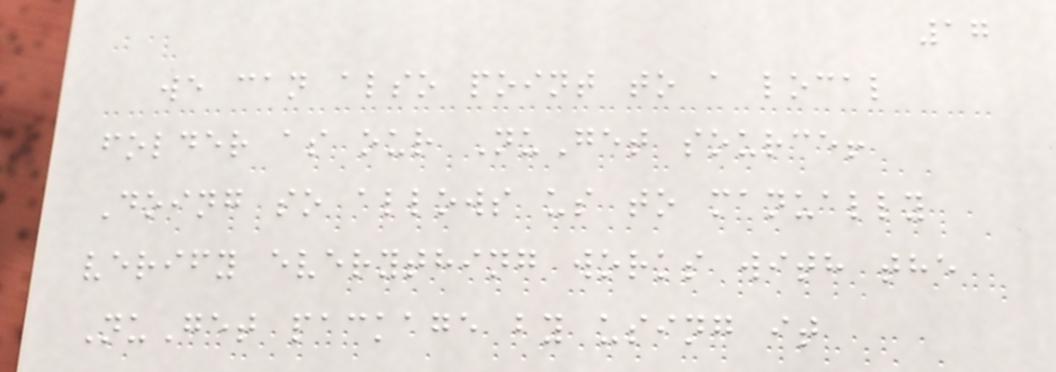17
we can also point to a local
folder as our NuGet source!
Doing so allows us to manually
verify everything works with the
NuGet package by using it
